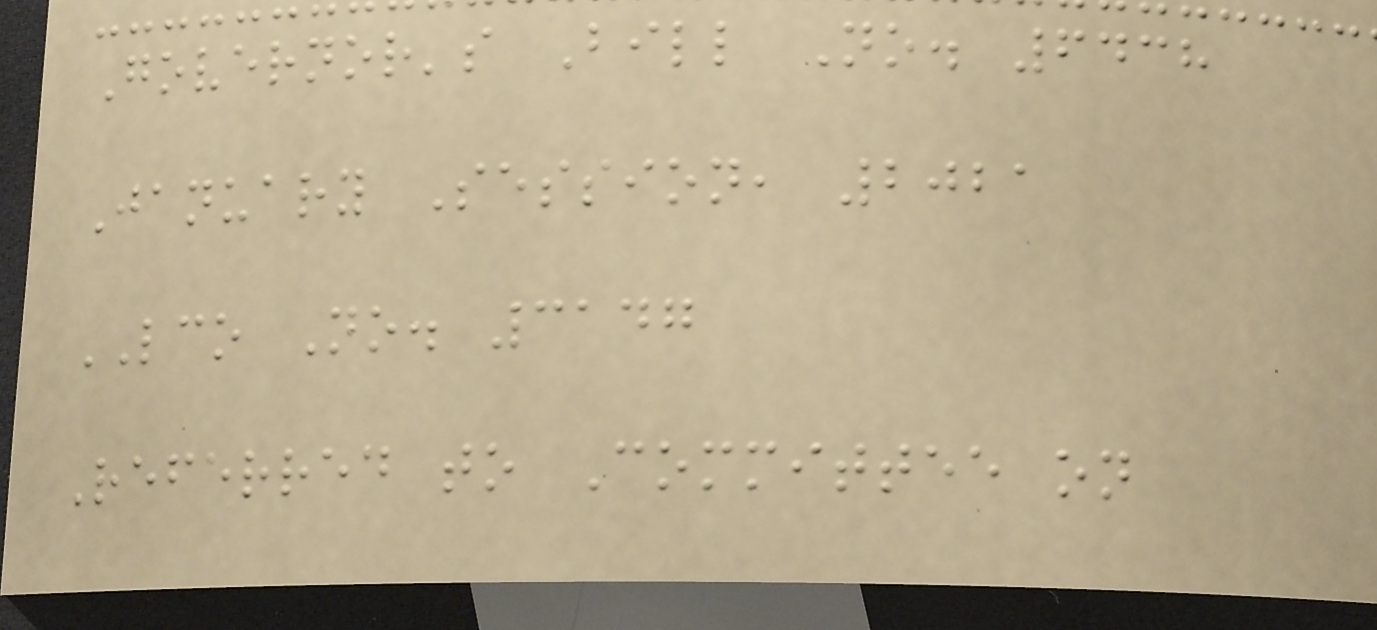Governor's Bill No. 6438
January Session, 2021
LCO No. 3147
Referred to Committee on
